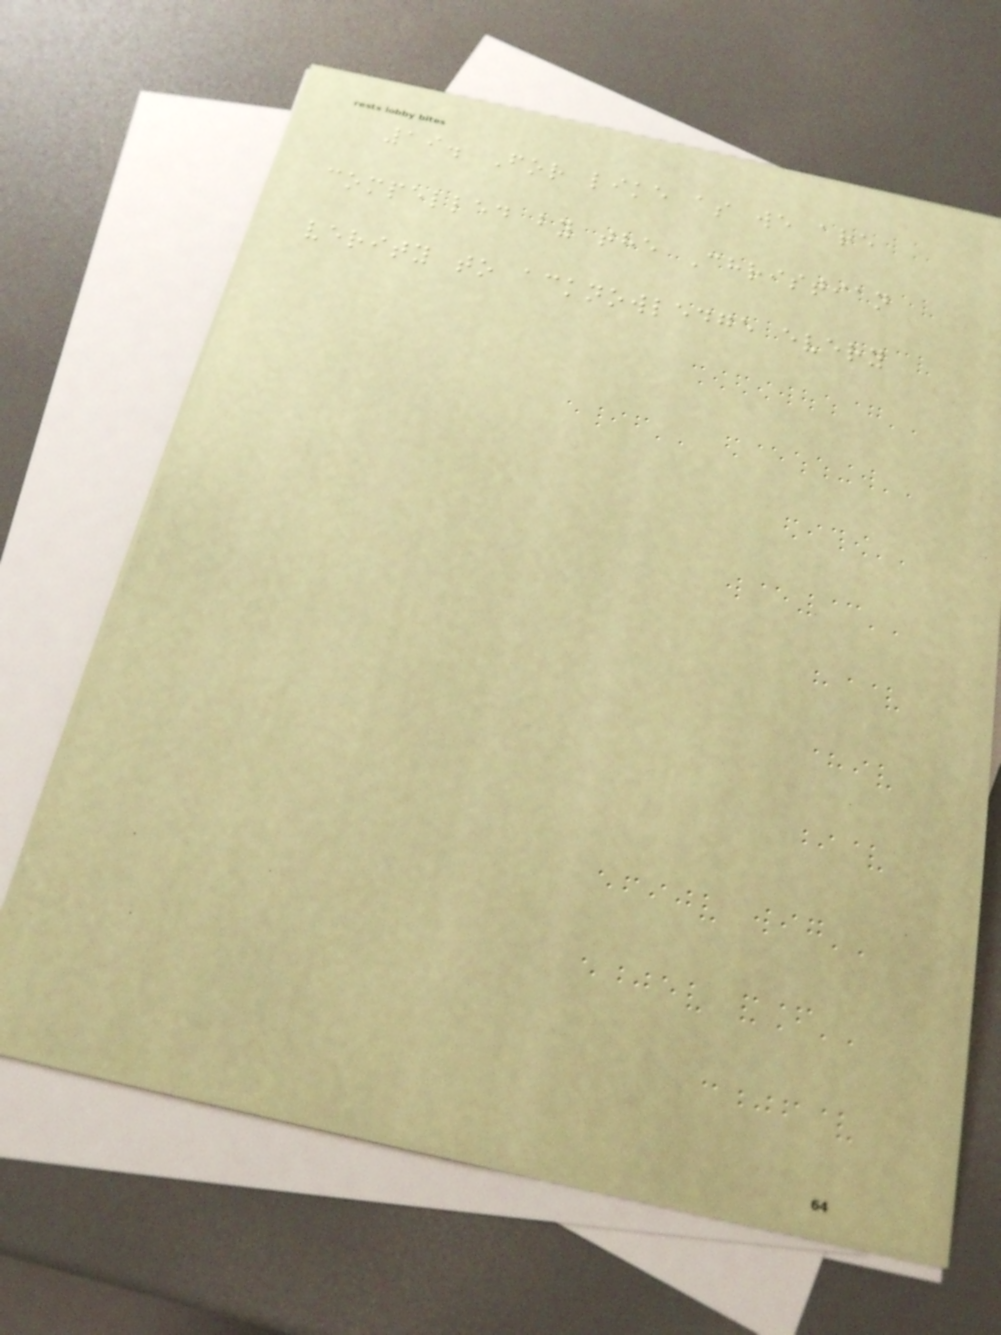19. For like as we are
compelled by the Christian
verity to acknowledge every
